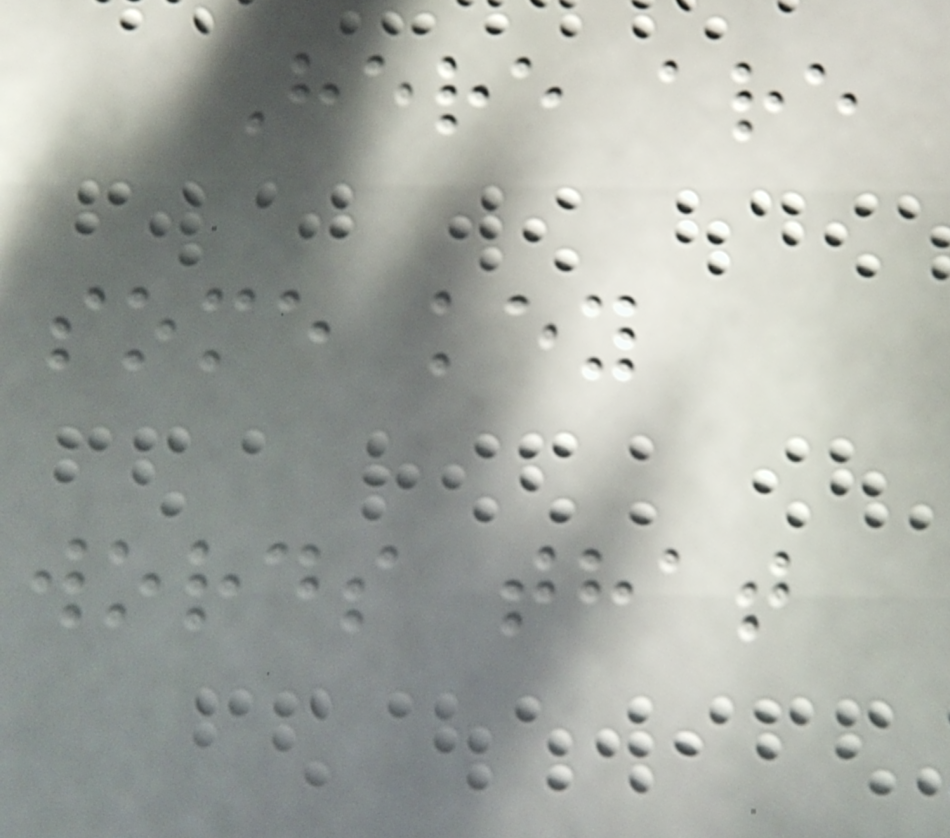Here are
some key
words that
